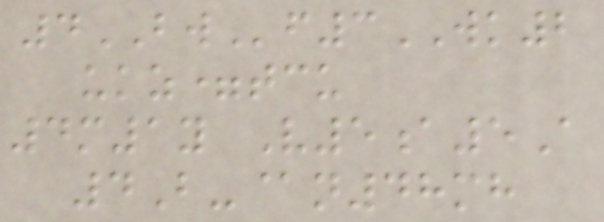4BWf3WK2
ukz=tcu
4m1y V5a5A
4B-@n48mh
